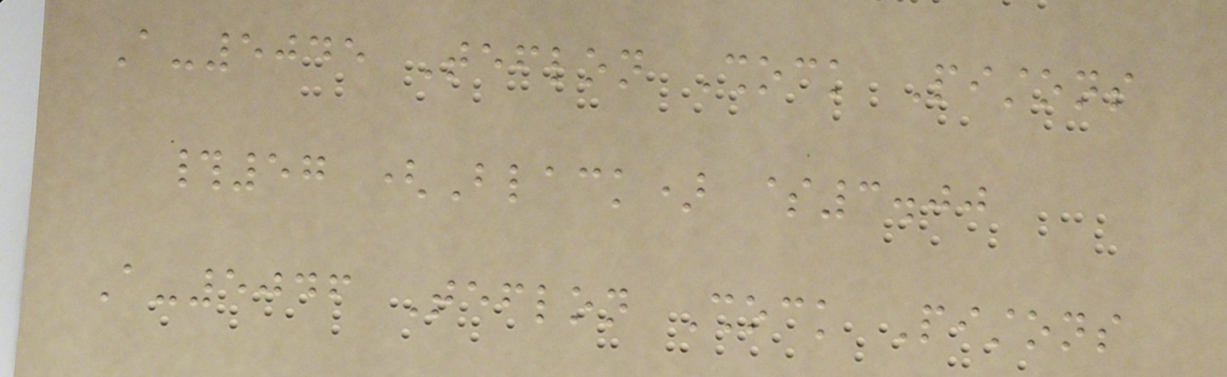A-5045 Teflon Shock Pistons
#57 (Black) $3.00
A-5046 Teflon Shock Pistons
